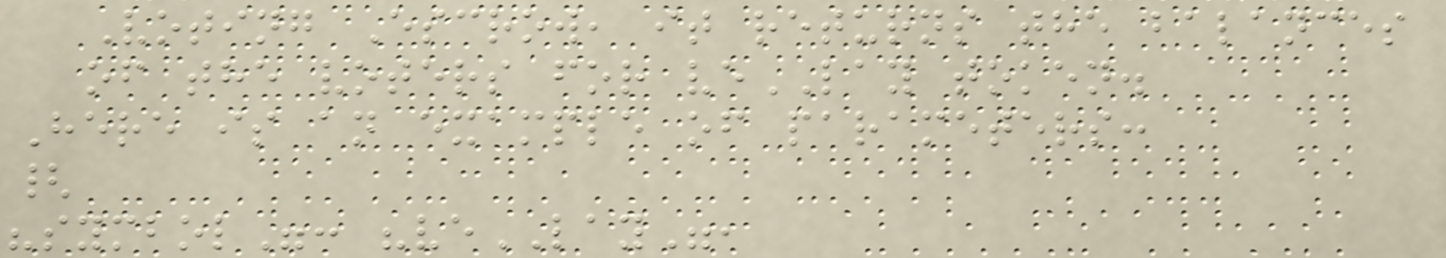Voting Escrow, it returns the balances
of the voters for veLAY token.
Here is an example of parameters:
{
"symbol": "veLAY",
